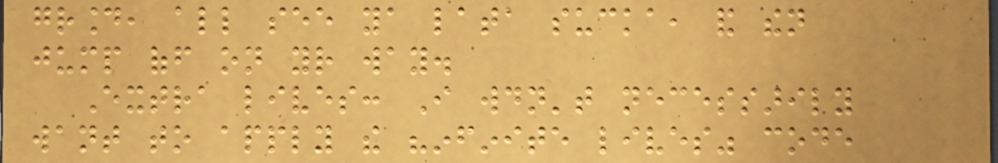ground, all see ya lata sucka, and then
jump off on your way.
Extra lives: I wouldn't necessarily
want to apply the "infinite lives" code
